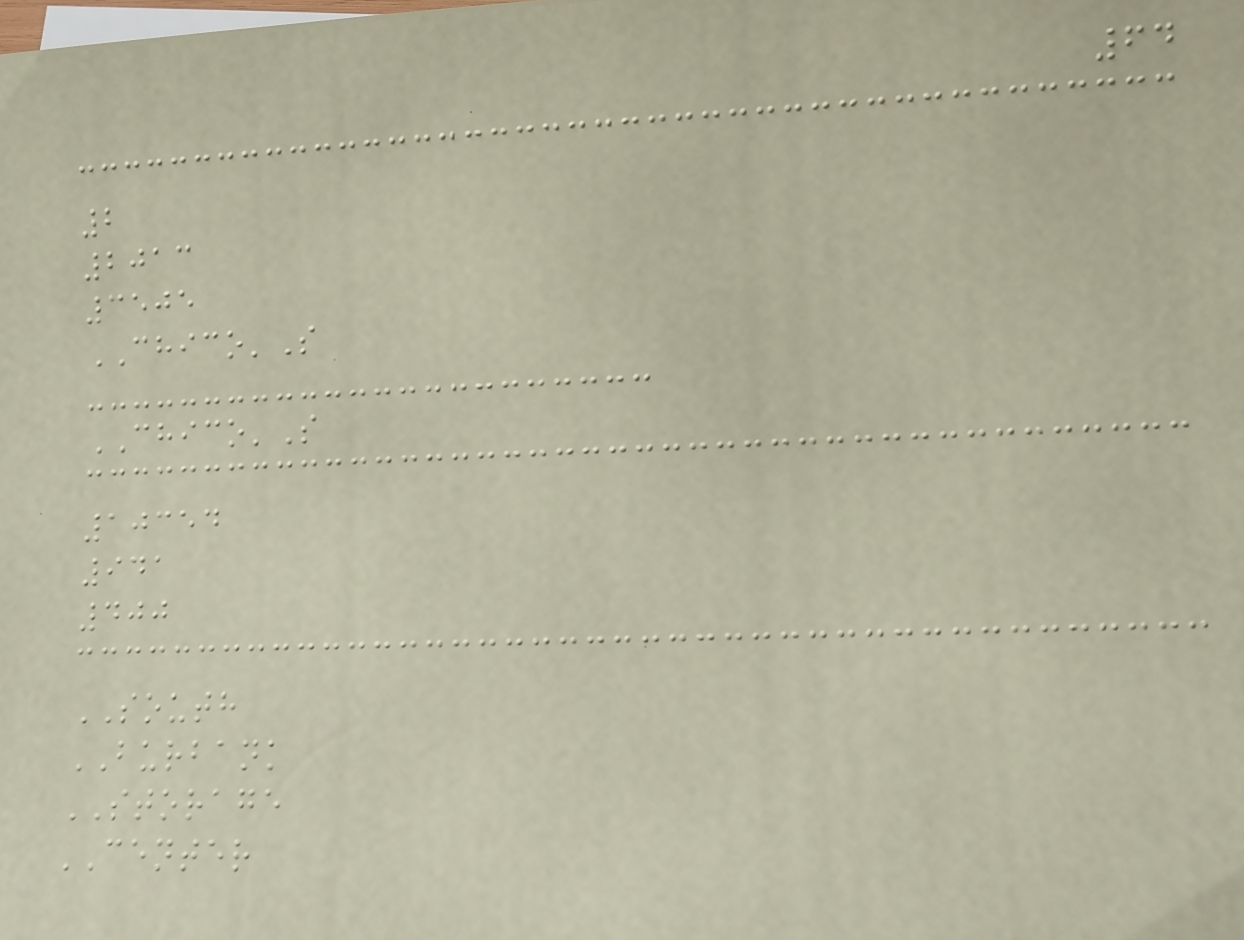64
2
2013
3505
CHICO'S
CHICO'S
10354
941
400
SOUTH
BURBANK
STORAGE
CENTER
